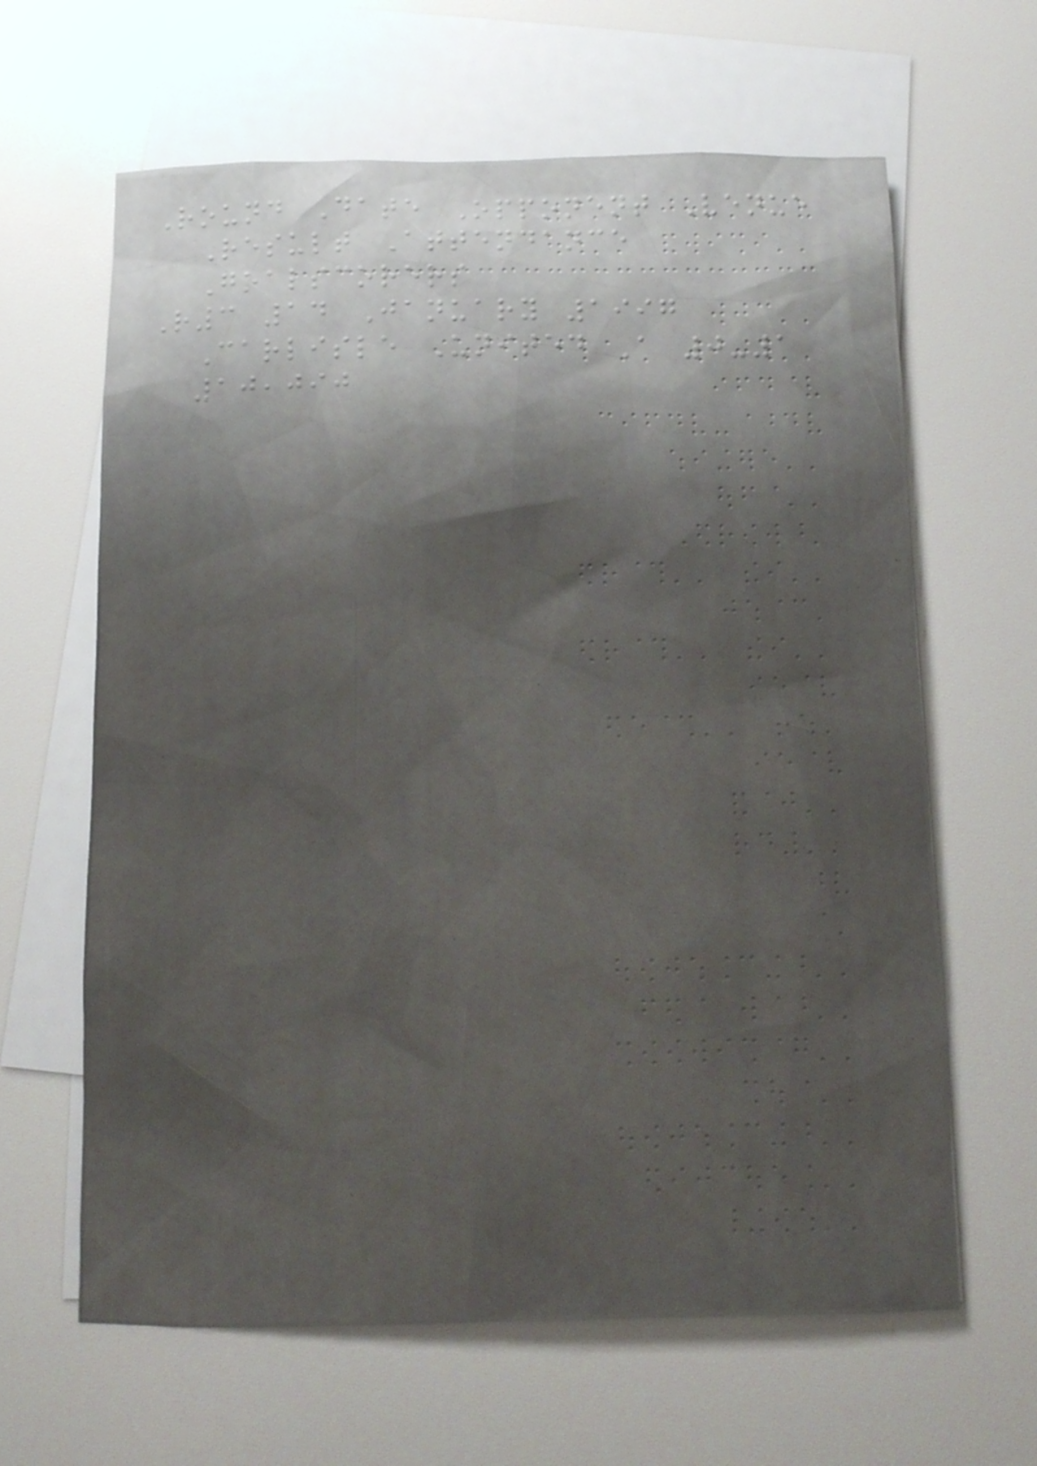Round Date Opponent Venue
Result Attendance
Goalscorers
R3 14 January 1997
Carlisle United A 0-1
10,090
